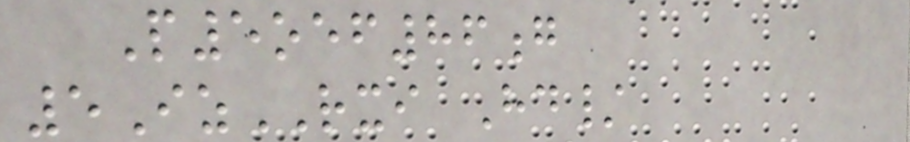P5oef86g
5IzRXI Hd/
